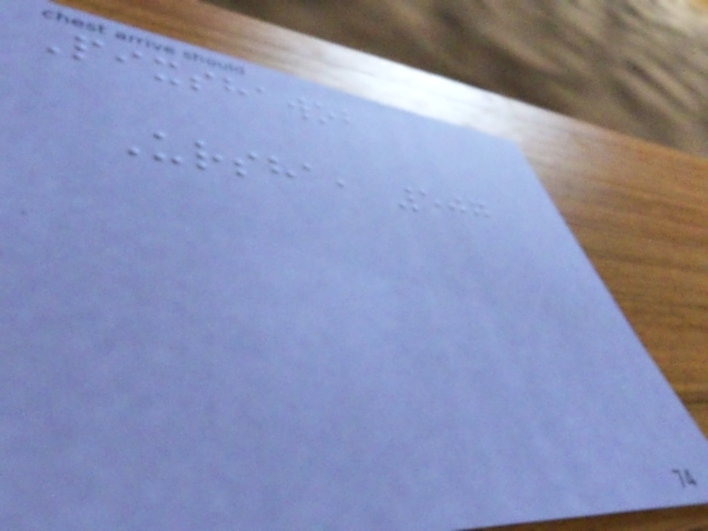Pixshawob
Ursha, 507
